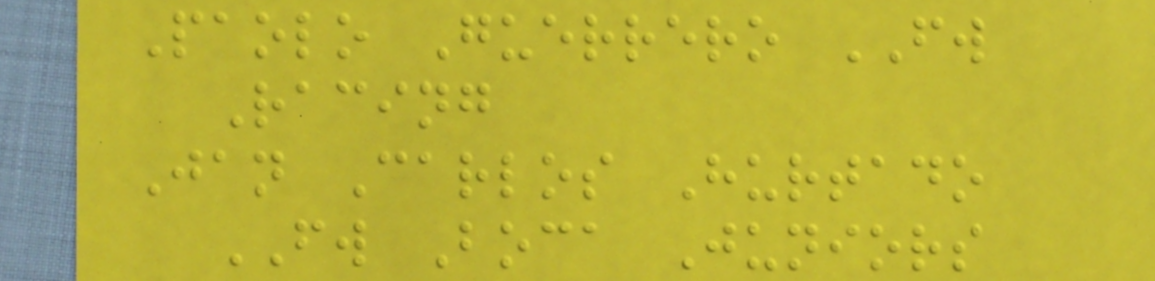Paolo Guerrero FW
Racing
Jan Carlos Hurtado
FW Boca Juniors
